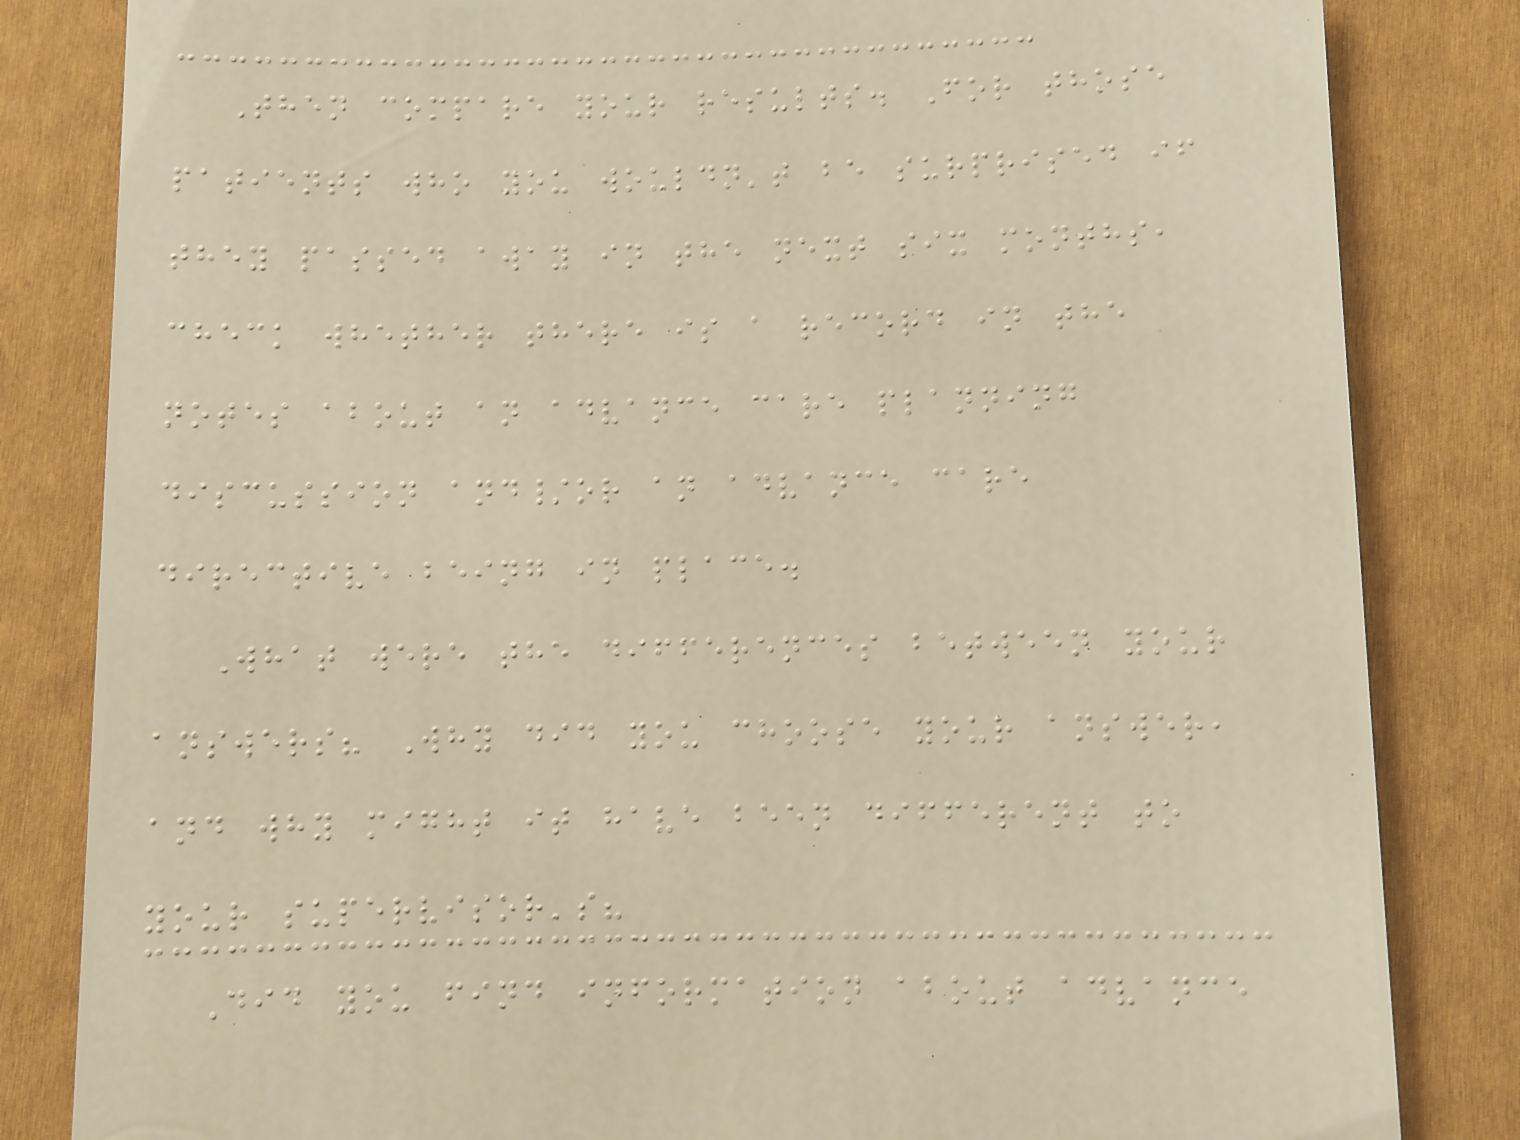Then compare your results. For those
patients who you wouldn't be surprised if
they passed away in the next six months,
check whether there is a record in the
notes about an advance care planning
discussion and/or an advance care
directive being in place.
What were the differences between your
answers? Why did you choose your answer,
and why might it have been different to
your supervisor's?
Did you find information about advance
